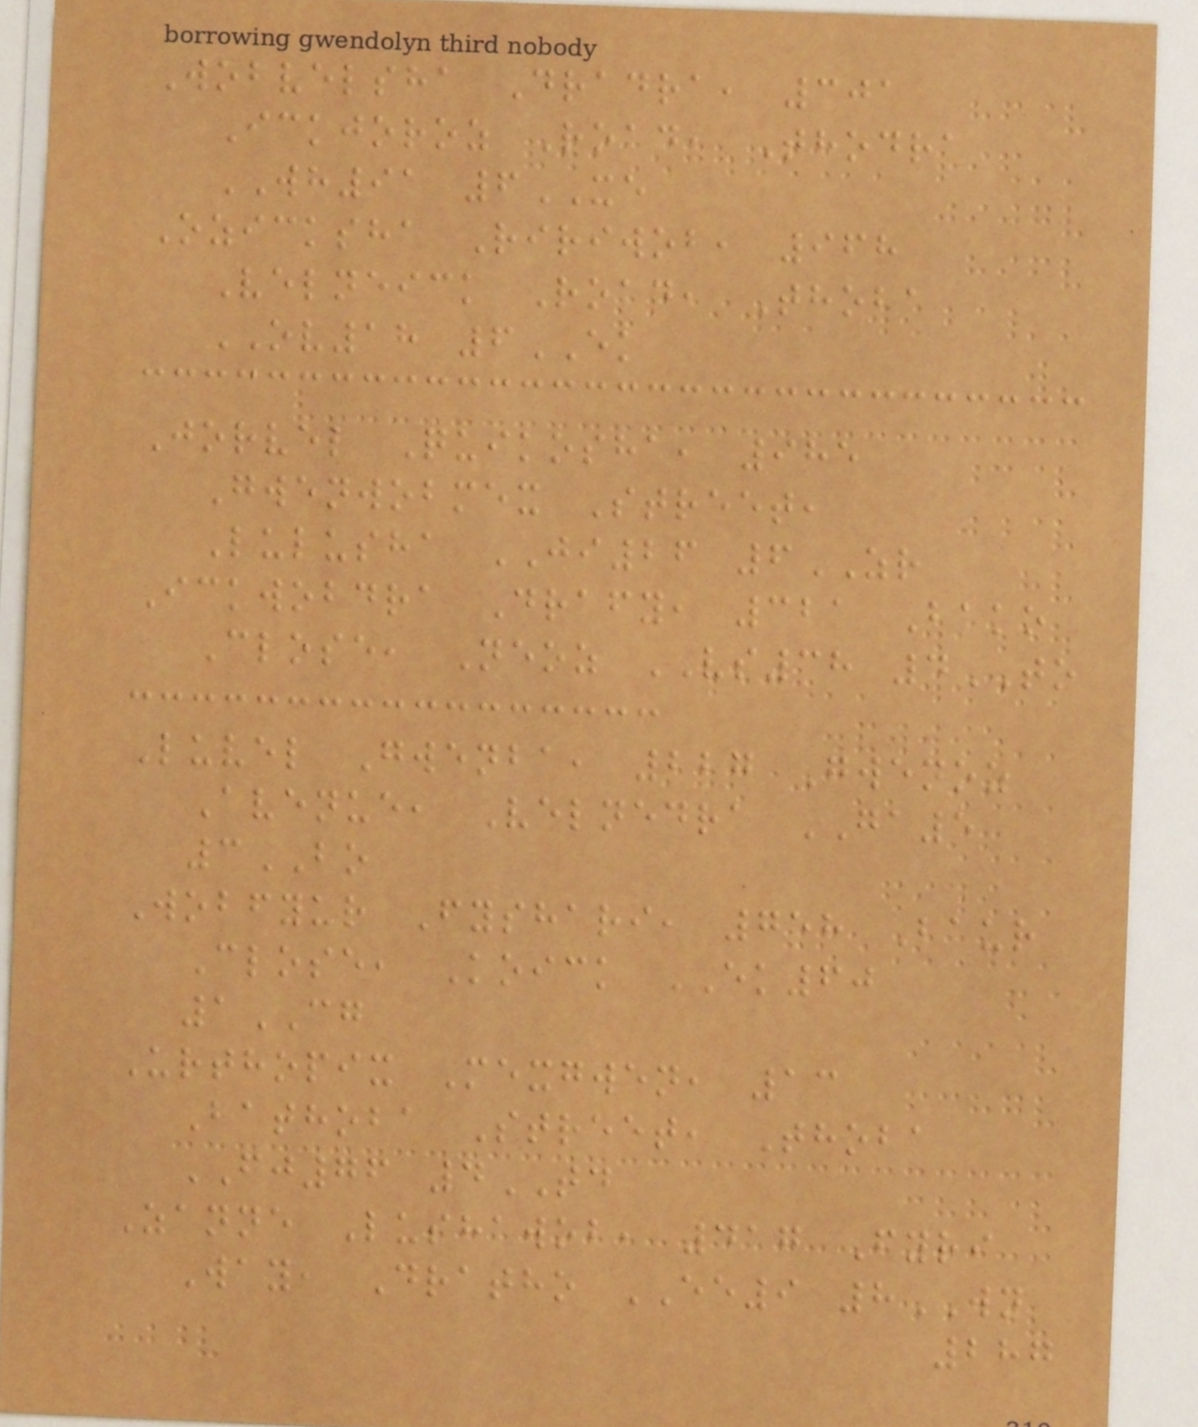Wobvelsha Dradra, 301
Ickjoroz Road, Thodra
WH91 6XE
Ozicksha Ririwob, 968
Velneick Road, Thoba
OV18 6EK
Jorvel Quikosha, 985
Gwenwobmex Street,
Lulusha JI26 6ZR
Ickwobdra Drafy, 321 Bako
Close, Neoz VS38 4TO
Luvel Gwenba, 227 Gwenoz
Avenue, Velnedra GA5
3BO
Wobfyur Fyshari, 758 Baur
Close, Koick EK60
1CG
Urthopix Mexgwen, 13
Bathoba Street, Thoba
FJ76 4TD
Zanne Lushawob, 417 Fyri
Way, Dratho EE9 8WN
287
